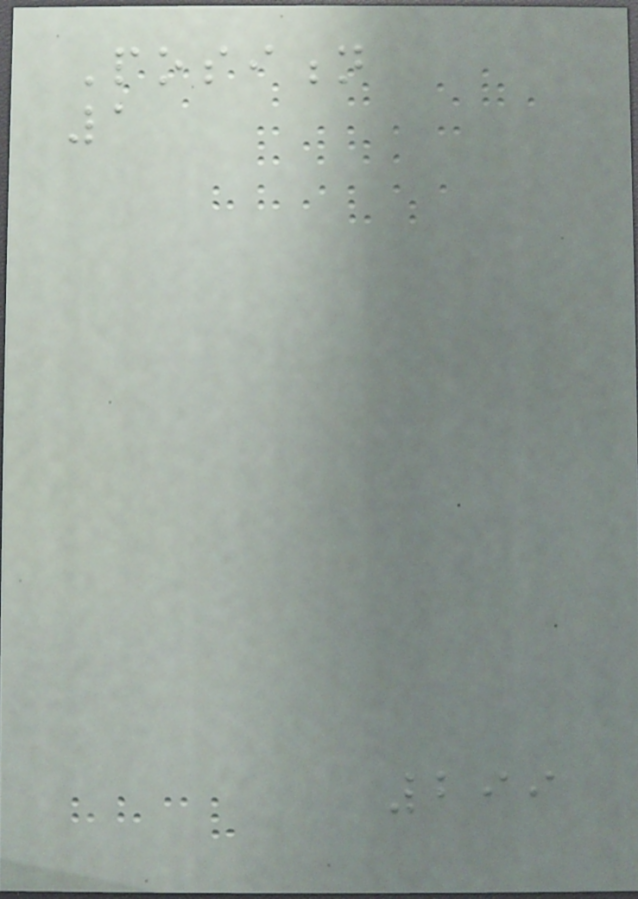Position
1
299
